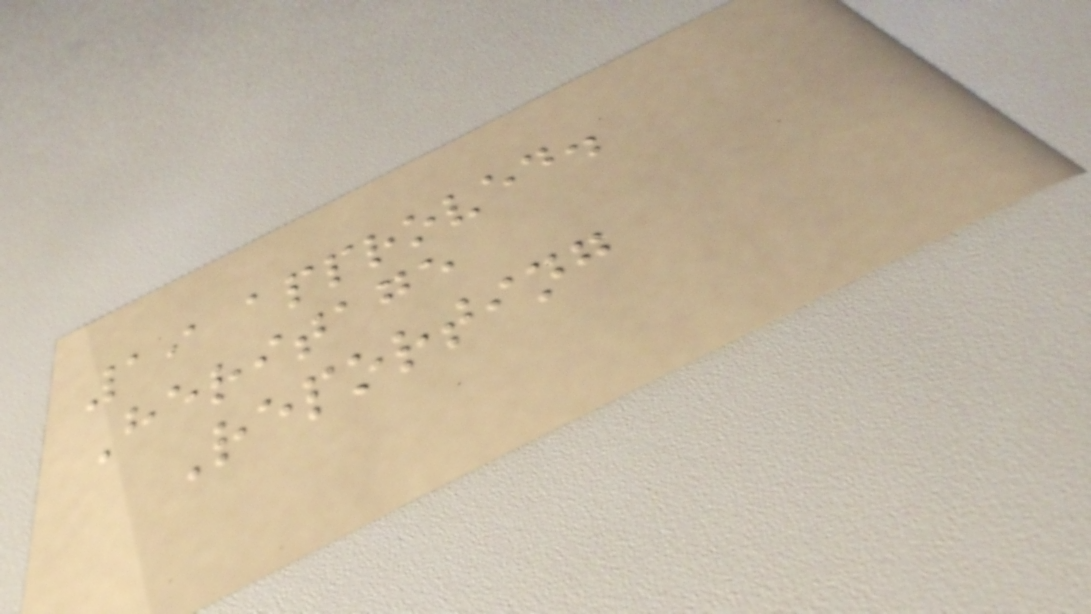19 approved.
Heritage
Reporting
